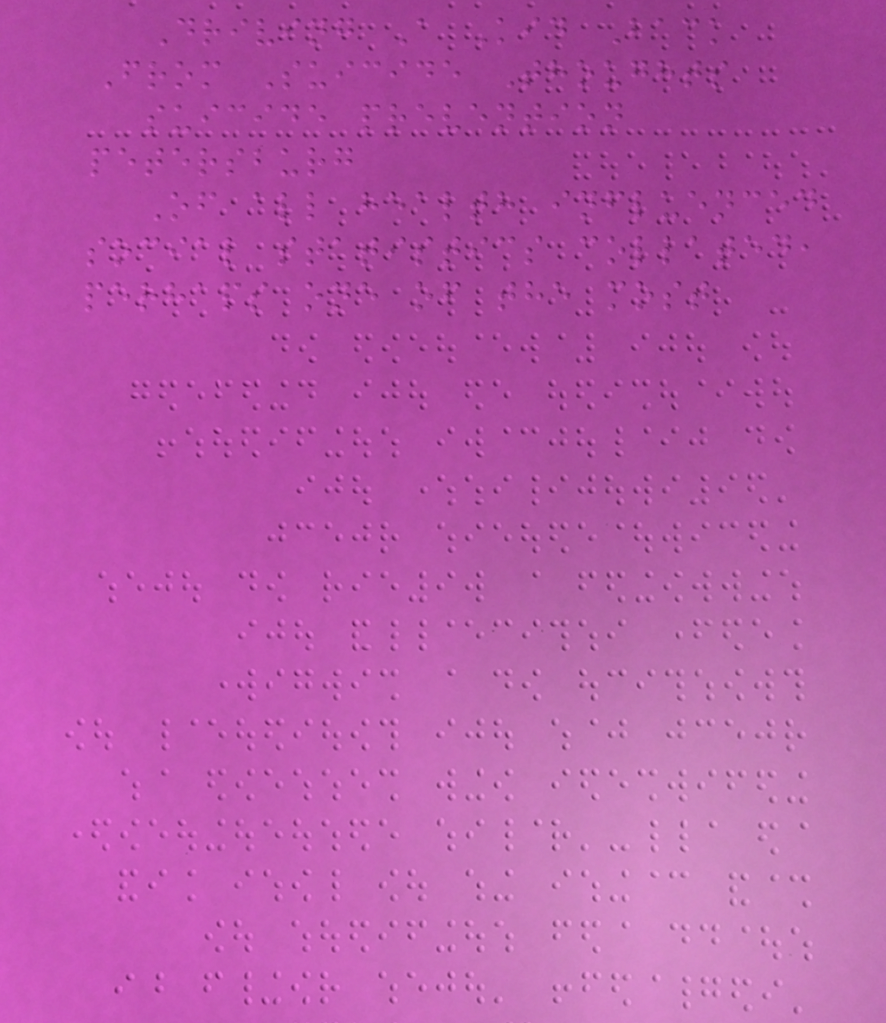Driving A Kid Back
From Suicide Thoughts
suicide prevention
petersburg
Of all health influenced
social statistics collated,
perhaps one of the most
